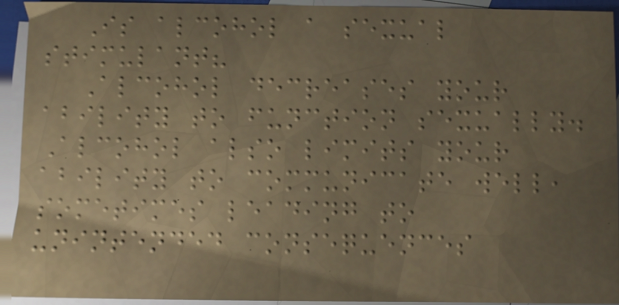Is alcohol a sexual
stimulant?
Alcohol decreases your
ability to function sexually.
Alcohol also limits your
ability to communicate well,
sometimes leading to
unintended consequences
